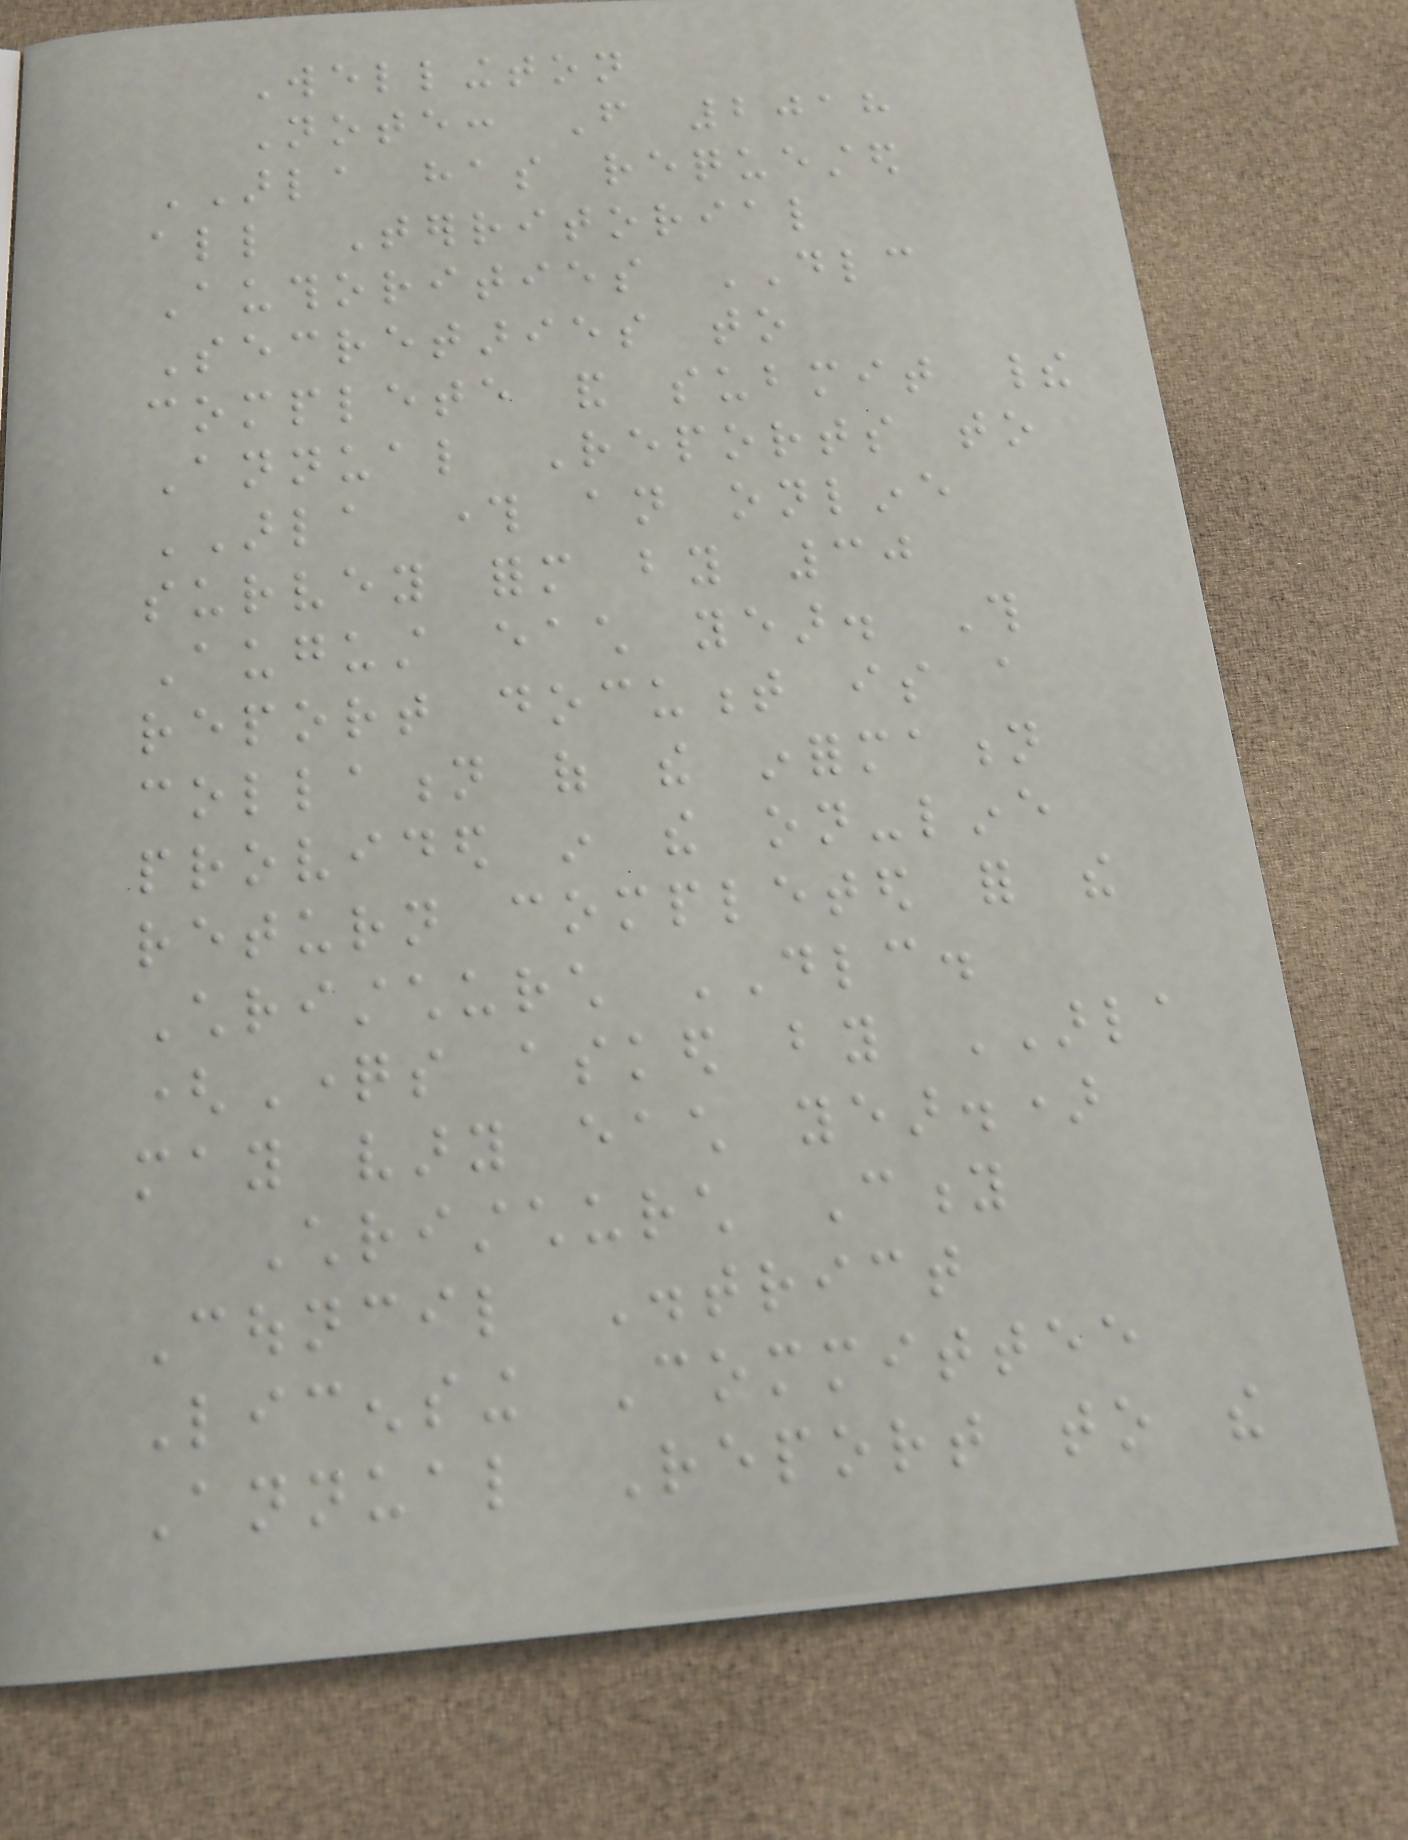Wellington
Note: From 2018
ARLA has requested
all Territorial
Authorities DLC
Secretaries to
complete and submit their
Annual Reports to
ARLA through an online
survey form by 30
August each year. This
report document is a
collation of the information
provided in the on-line
return completed for the
Christchurch DLC.
(Questions asked by ARLA
may vary each year.)
Christchurch City
Council District
Licensing Committee
Annual Report to the
